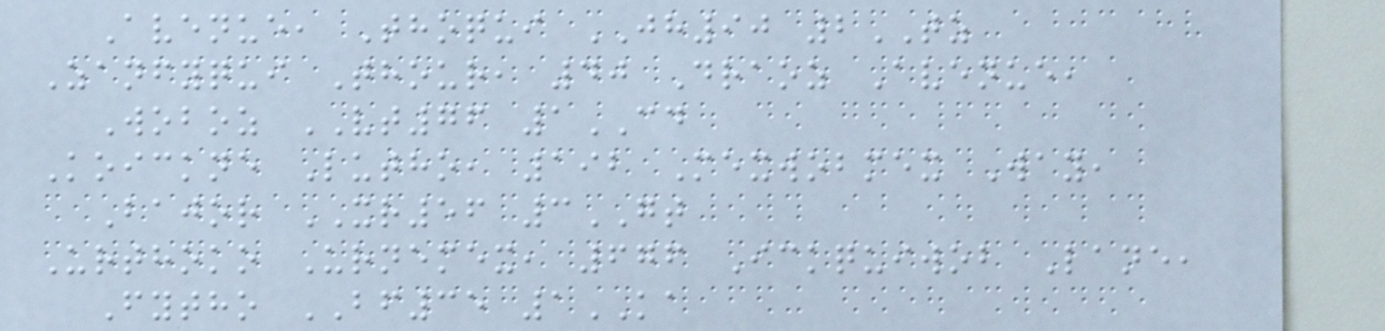Avenue, Thoqui JH90 2TZ
Zanfyqui Thour, 40 Draoz Avenue,
Woboz VT76 1CD
Koickne Lutho, 192 Mexwobmex Way,
Bajor XR56 3GT
Urthoko Urnemex, 676 Ickquiwob Lane,
Fytho BF35 1KA
